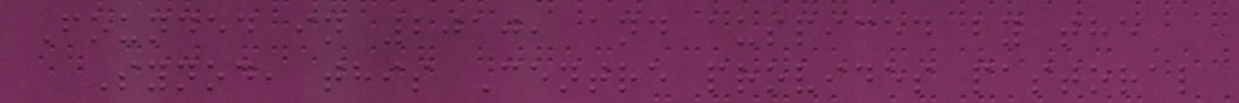Founded in 2010, and auspiced by the
Synod, this Centre provides pastoral
